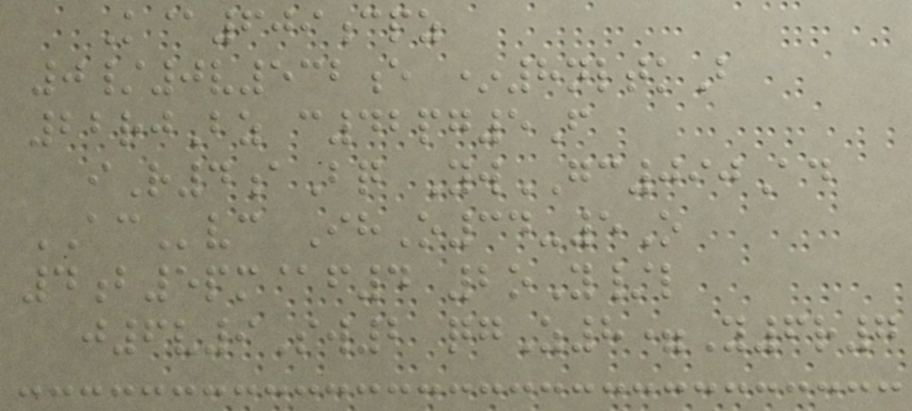K@609cpz
0/0v532e *8nltkB
22rjBz c42pg5F
iR4aBq YwGC090Ad
ACvc IhO34-5O
4b5pm@f4 2oY/l
j6v9Sw2 qgZ8=Y6r7
